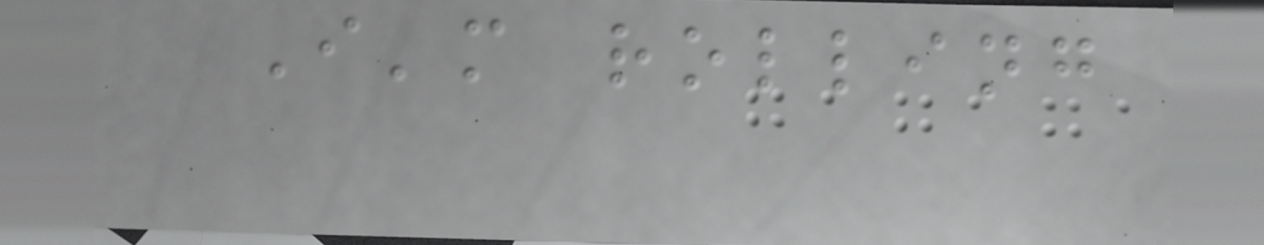I'm rolling
